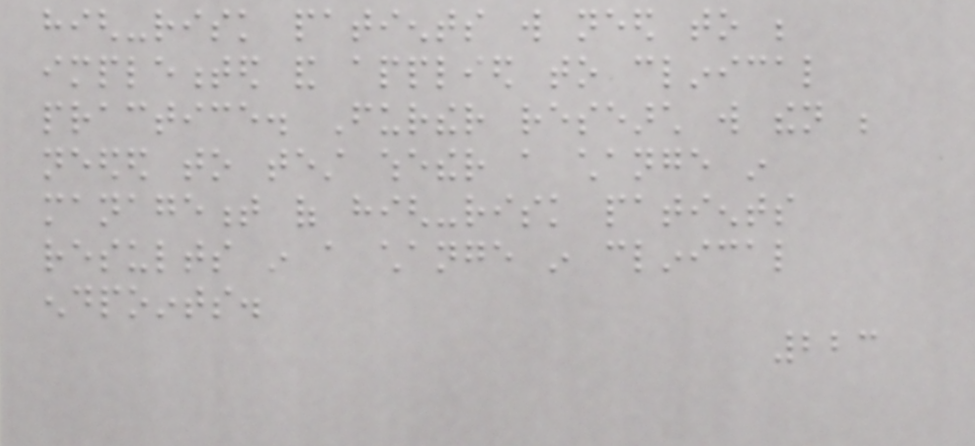high-risk patients will need to be
implemented and applied to clinical
practice. Further research will then be
needed to test whether a change in
management of high-risk patients
results in a change in clinical
endpoints.
223
